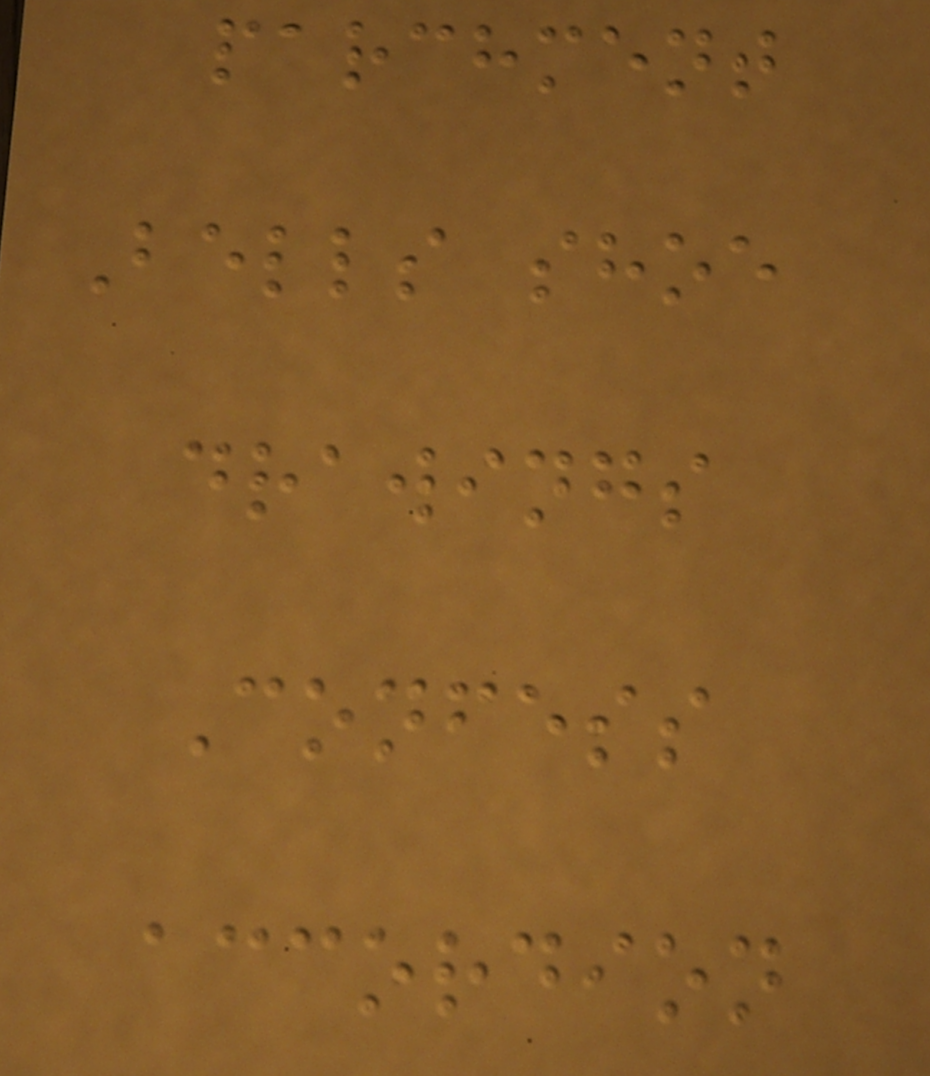parchment
Bells shoe
drawings
Confess
accordion
